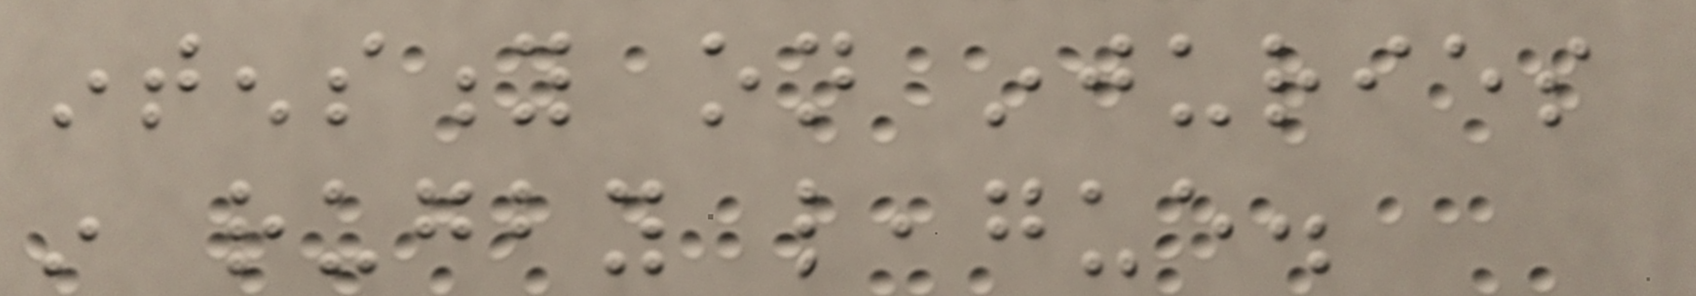intensity on injuries
in rugby league.
